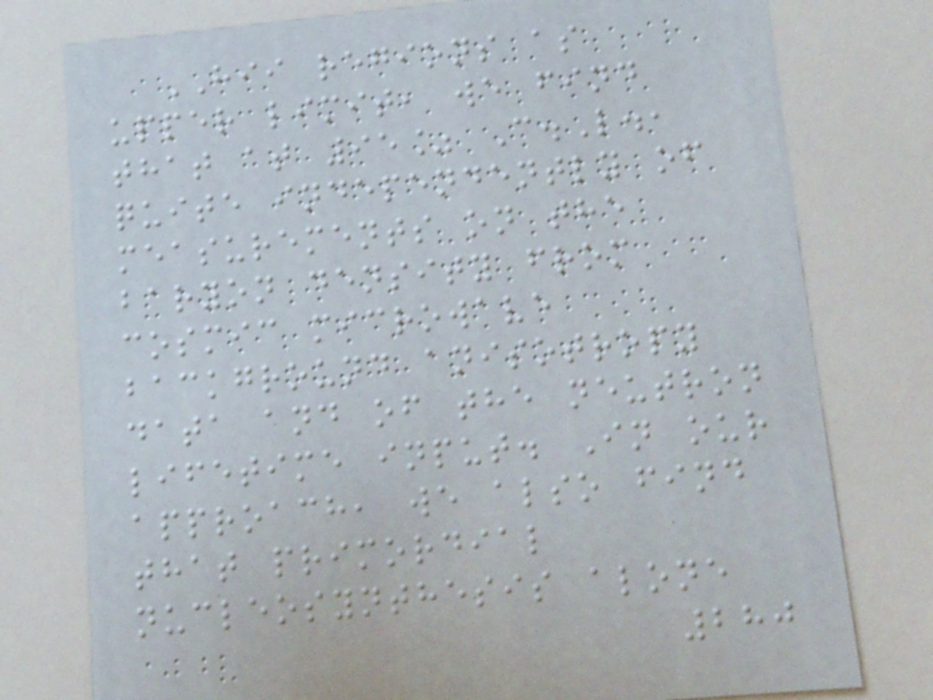HII regions as
upper limit, we find
that at 95% C.L.,
quite independently of
measurements on the
baryon density from
cosmic microwave
background anisotropy
data and of the neutron
lifetime input. In our
approach, we also find
that primordial
nucleosynthesis alone
280
